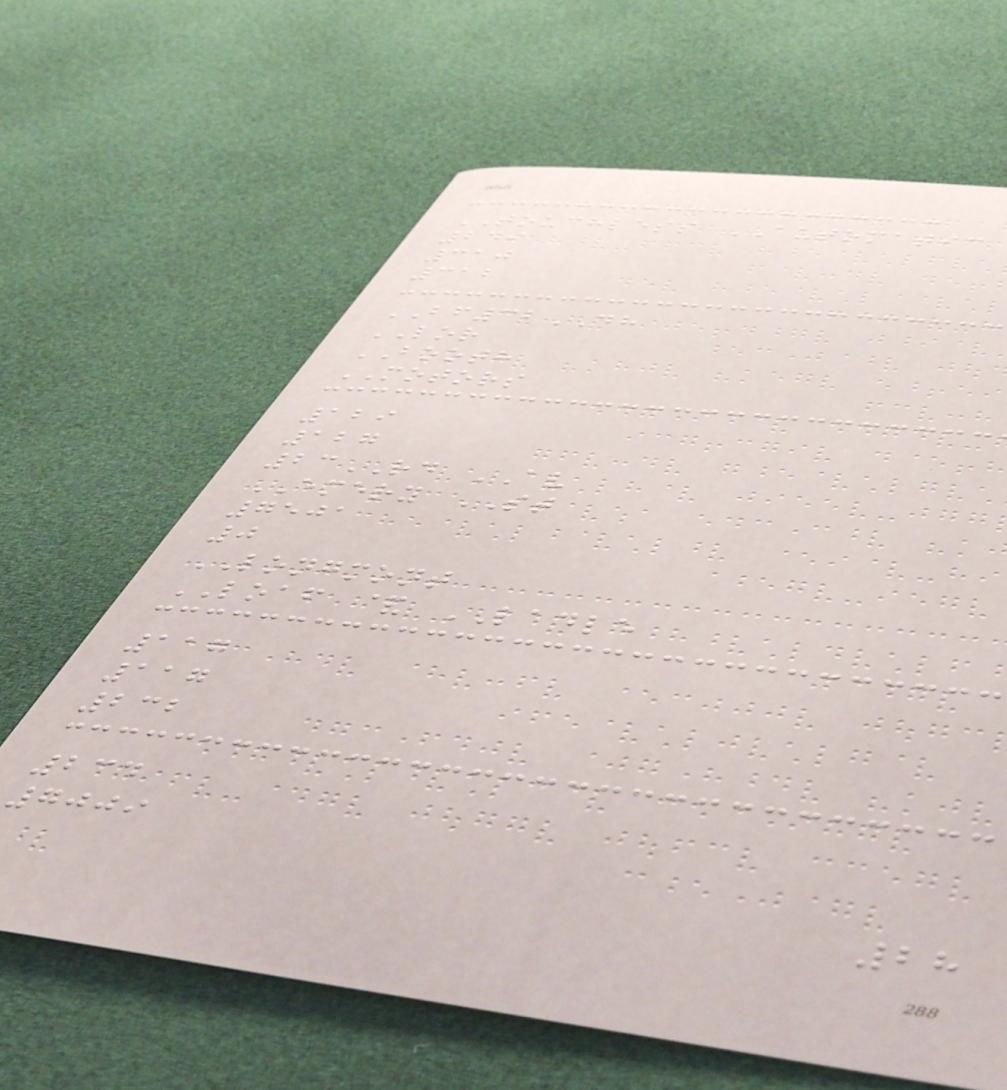TOUCHLESS AUTOMATIC
249
310
312
BF32DH
LOR
BOOTH
MOTORS
129
127
23RD AV
EMERY ST
7501
0
LONGMONT
LOAF & LADLE
117
117
232
234
7009
28
